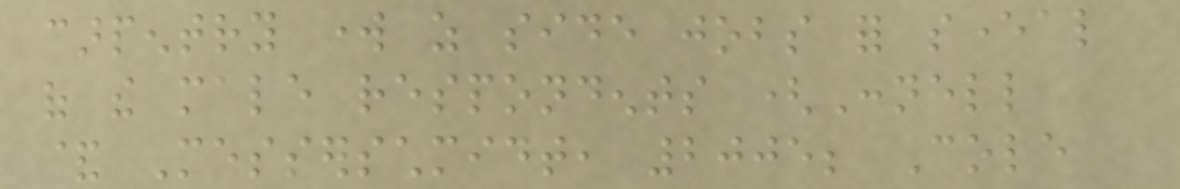carpentry work as side jobs for several
of the male respondents (Connell
& Messerschmidt, 2005; Cole
